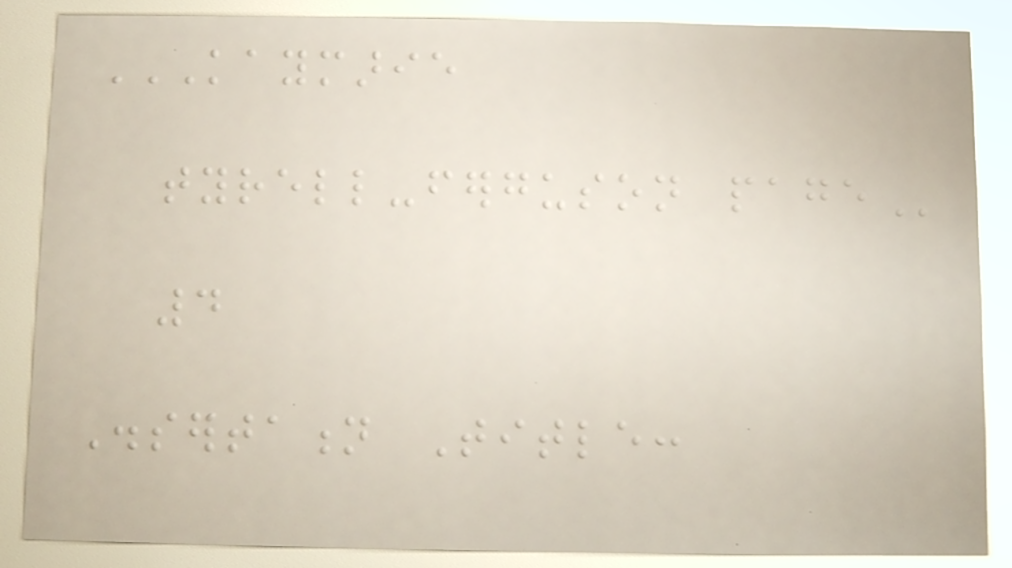KAYMARIE
TYRELL-FERGUSON PAGE
4
Dissertation Title:
